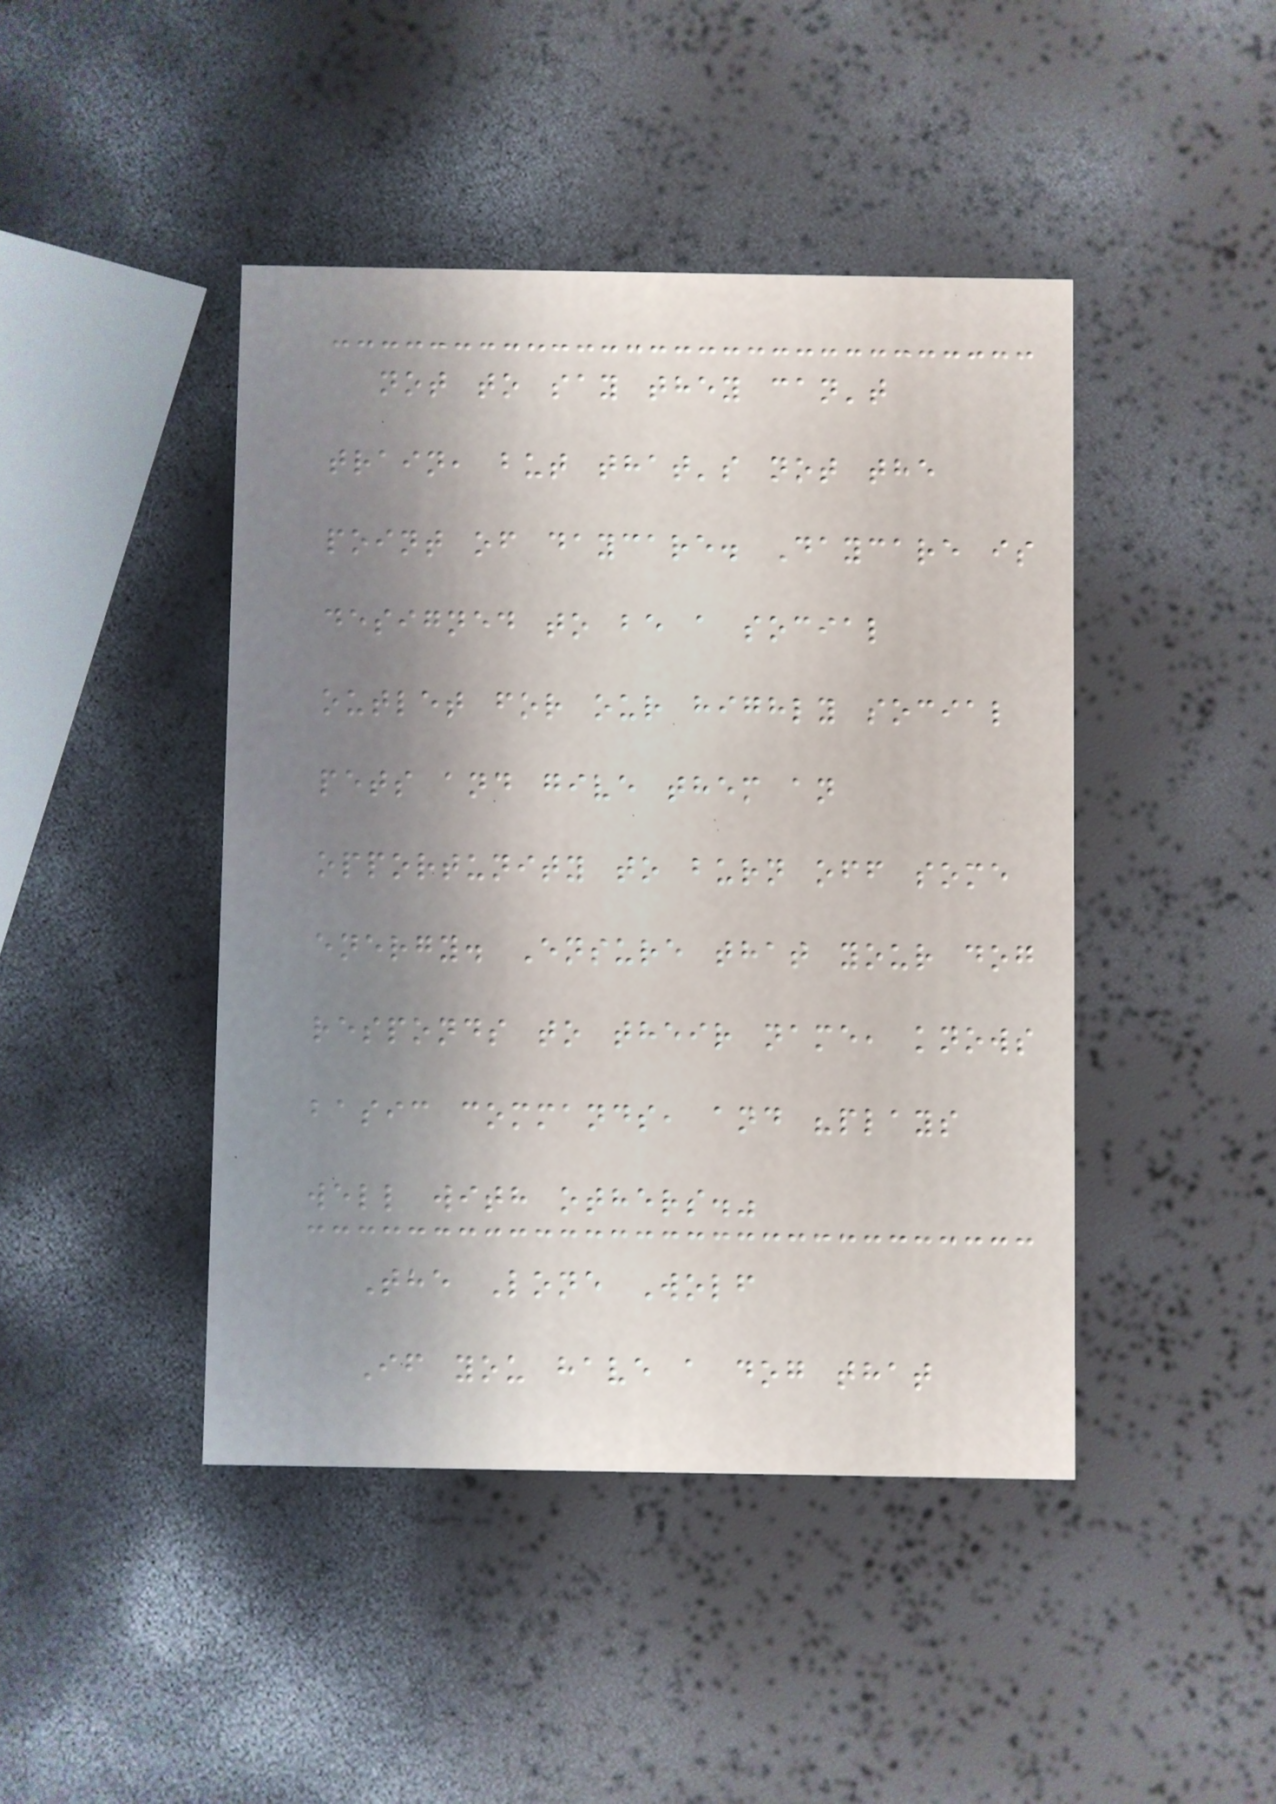not to say they can't
train, but that's not the
point of daycare. Daycare is
designed to be a social
outlet for our highly social
pets and give them an
opportunity to burn off some
energy. Ensure that your dog
responds to their name, knows
basic commands, and "plays
well with others."
The Lone Wolf
If you have a dog that
